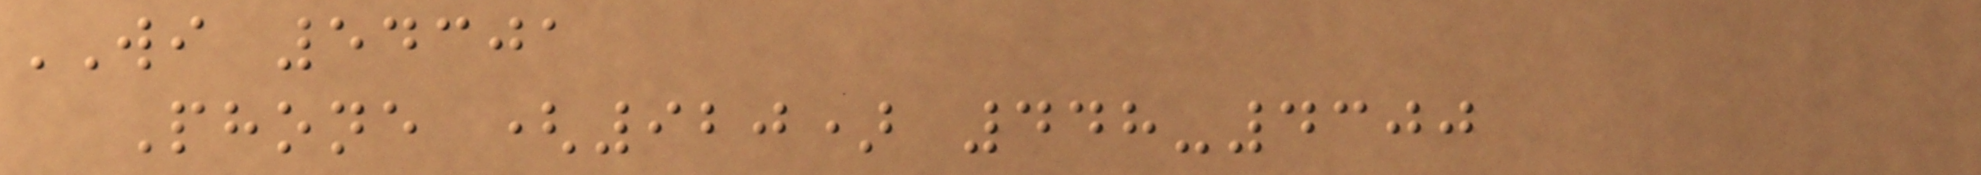WI 54301
Phone (920) 448-4300
